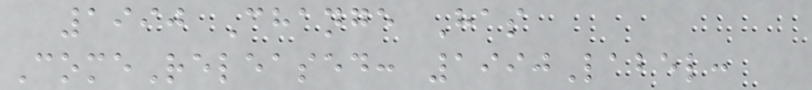1990 Change Has
ComeReleased: 1990Label:
